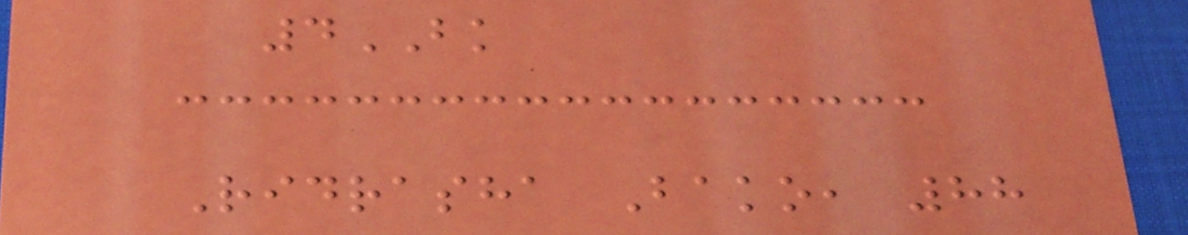4BK
Ridrasha Bako, 88
